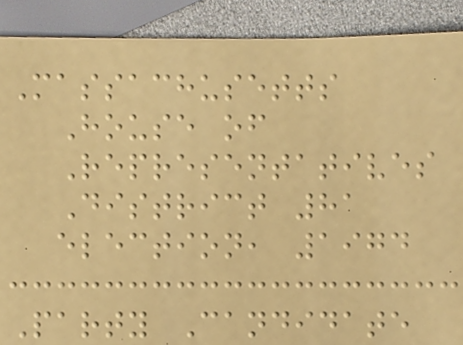Massachusetts
House of
Representatives
District 81
election, 1974
Party Candidate
